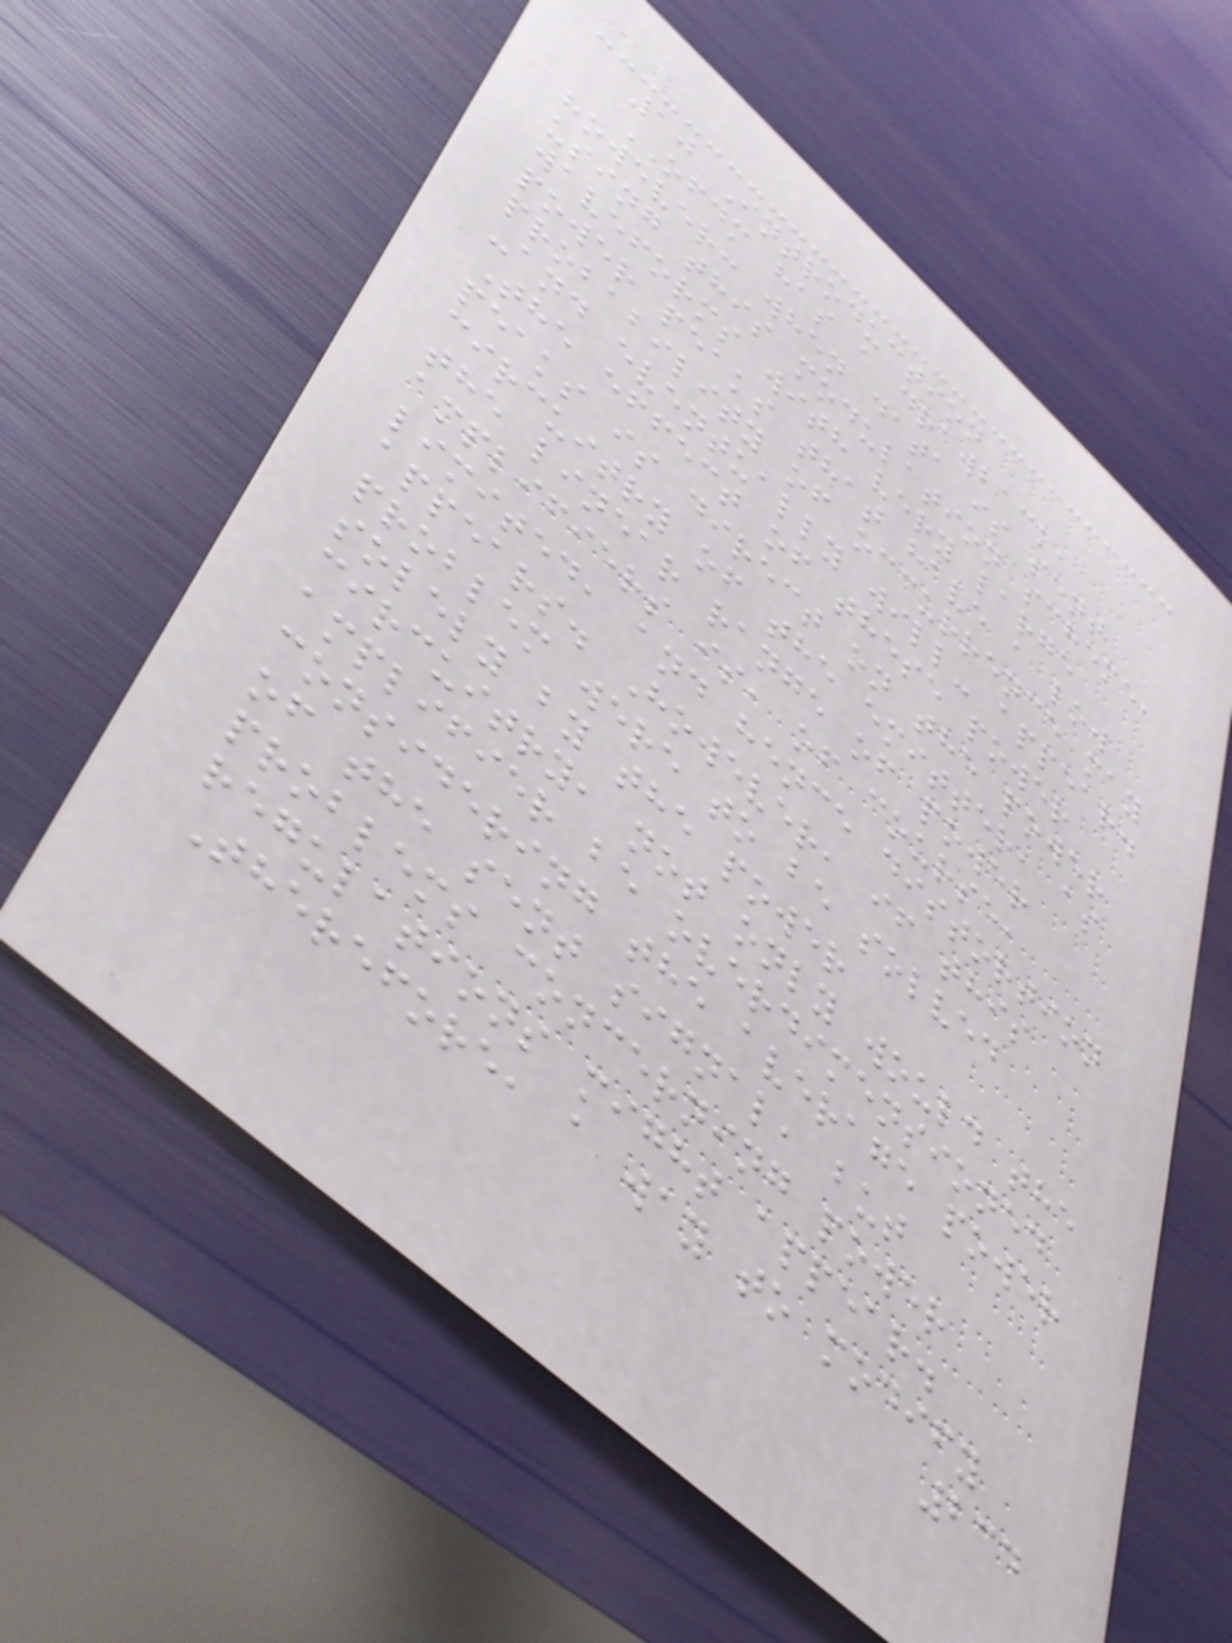10 Introduction
OFDM has a drawback,
however: when data is sent
using this modulation scheme,
waveforms with very large
power peaks that have a low
probability of occurrence may
-and eventually will- appear.
The effect of these power
peaks is direct on the power
circuitry of the emitter, as
the linear range of power
amplifiers is, of course,
limited, and hence distortion
appears. However, if this
problem were to be solved
solely by the power
circuitry, not only would the
amplifier be overdimensioned
considering the average power
of the sent signal, but
problems concerning power
regulations might appear.
Therefore, a way to modify
234
